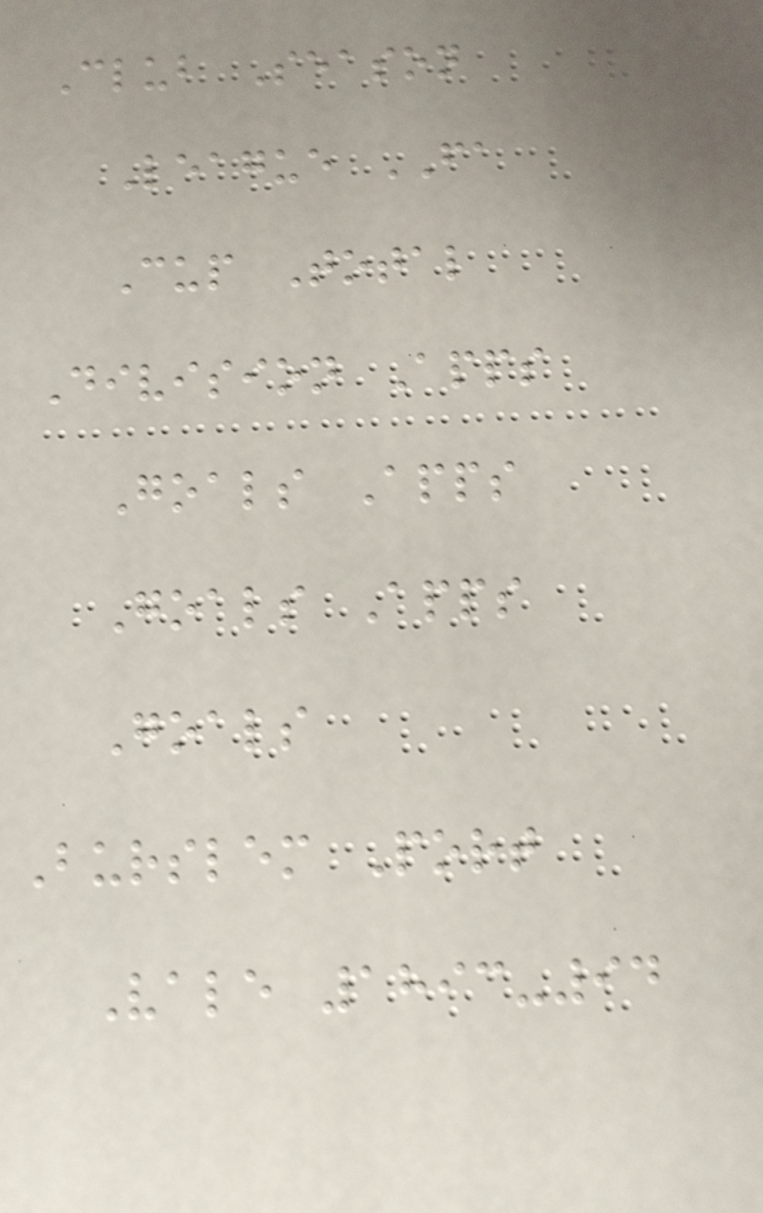Club Season
League FA
Cup Total
Division Apps
Goals Apps
Goals Apps
Goals
Burslem Port
Vale 1893-94
